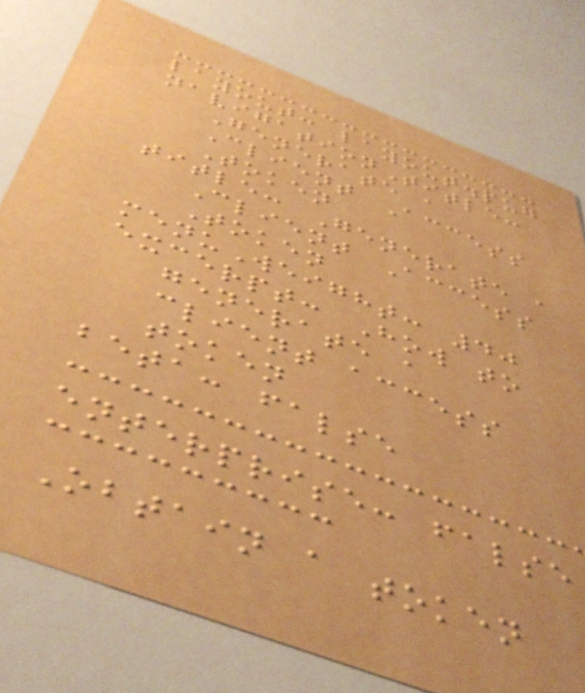layout: layout.pug
navigationTitle:
Generate a
Client Access
Token
title: Generate a
Client Access
Token
menuWeight: 40
excerpt: How to
generate a
client access
token
beta: false
enterprise: false
Obtain a token
